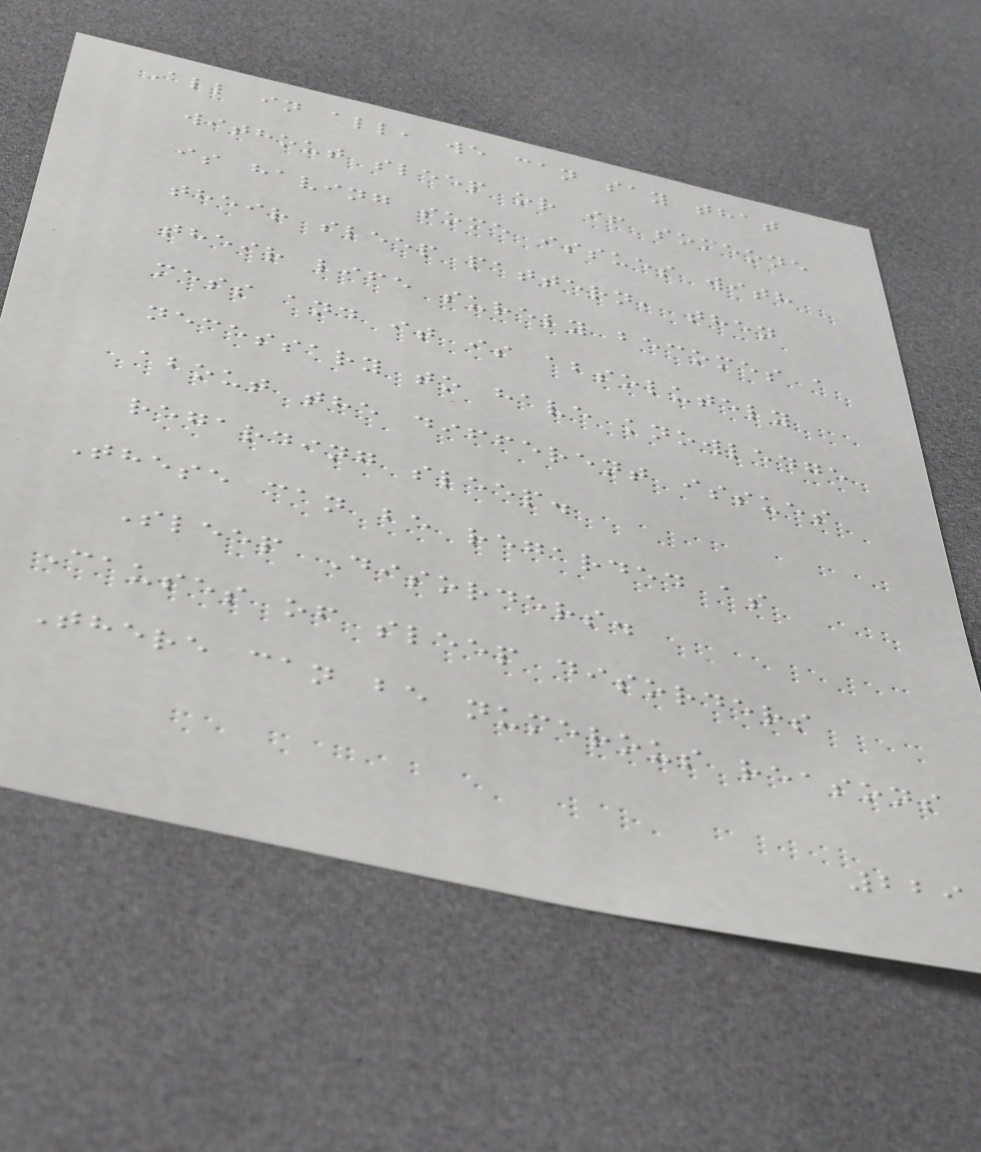All in all, we can say that
without sleep or if someone
is having some issues with
their sleep pattern, then
their life surely becomes a
mess and it is absolutely
necessary to have knowledge
about the different issues
regarding sleep.
These can be regarded as
Sleep Disorders.
Causes of sleep disorders
There can be numerous reasons
229
